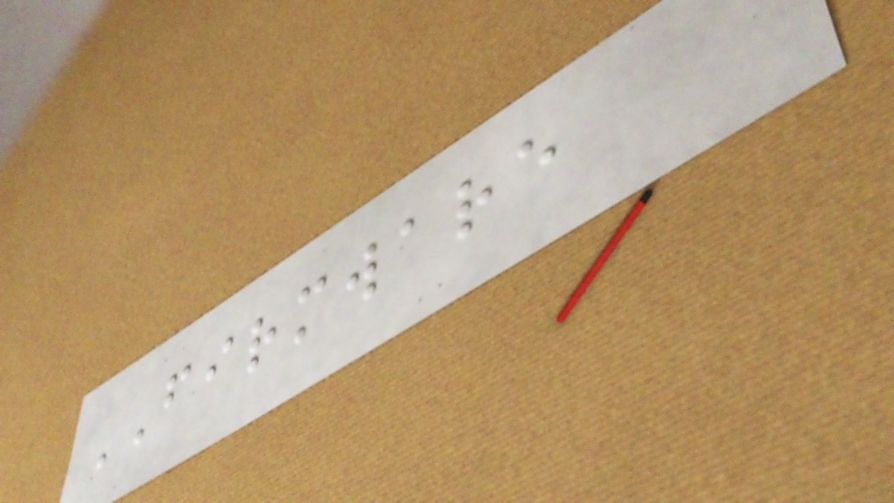FIRMWARE
